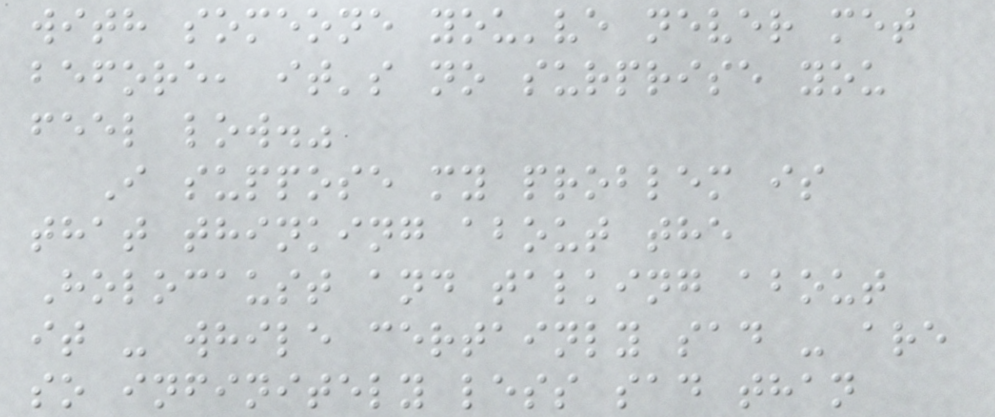with someone you've never met
before, it's no surprise you
feel low."
I suppose my problem is
that thinking about the
Holocaust and talking about
it - while certainly sad - are
so infinitely less sad than
